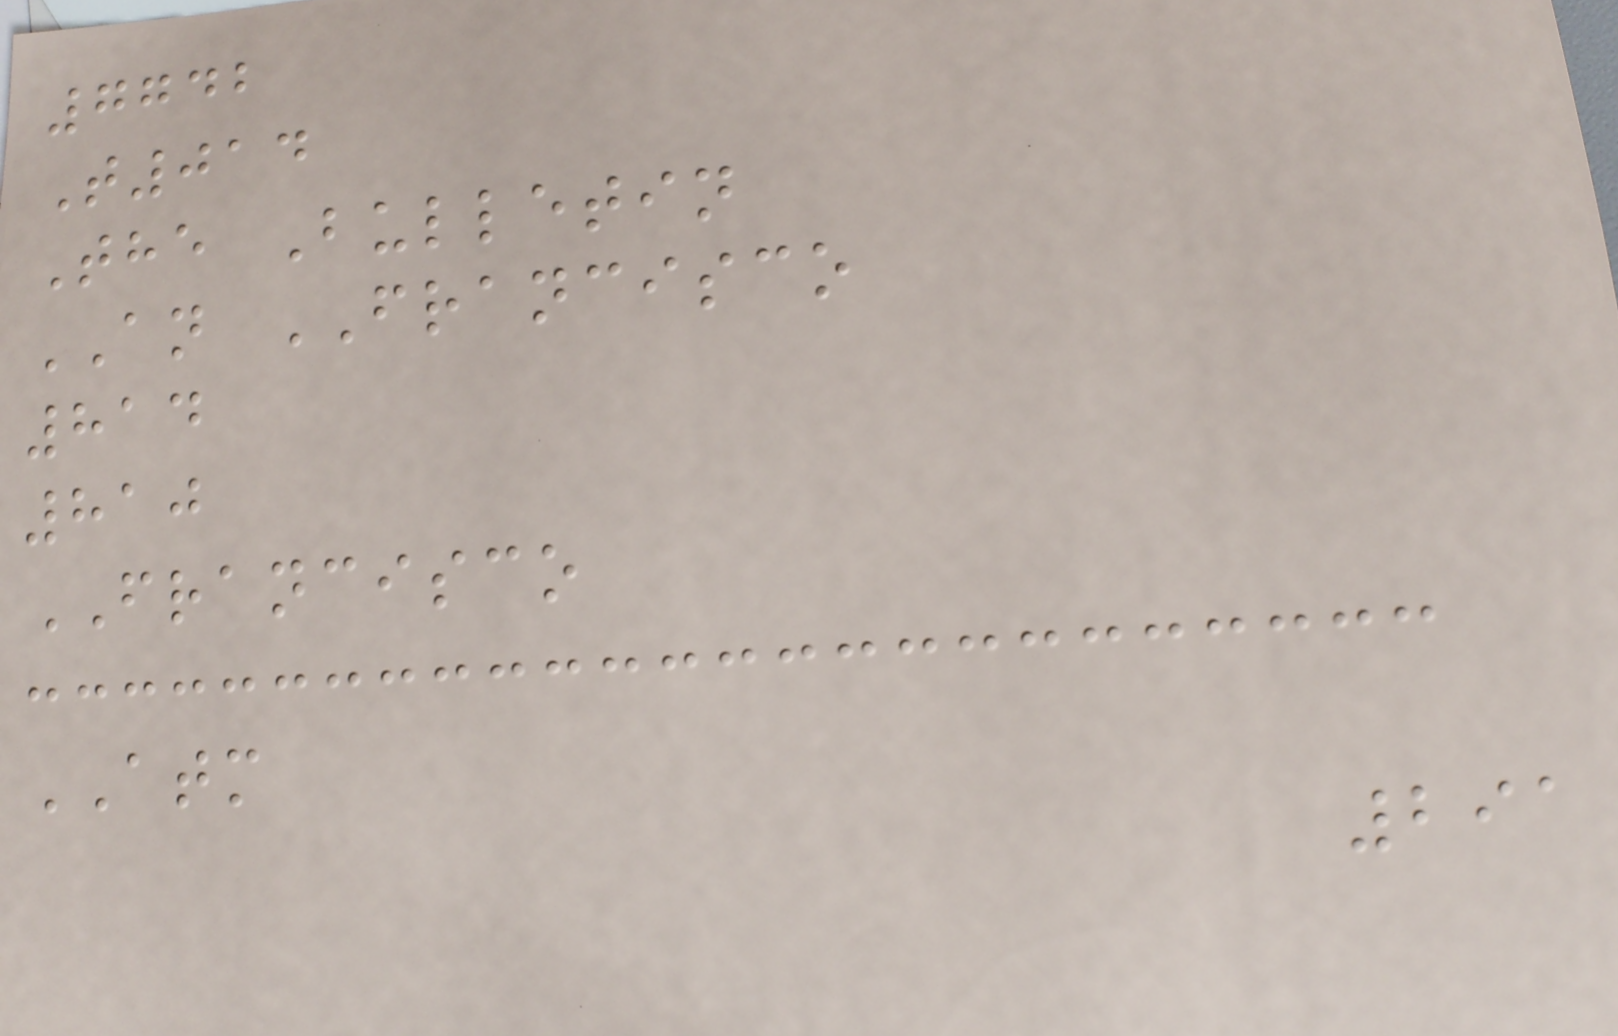7742
T014
The Bulletin
AN FRANCISCO
814
810
FRANCISCO
ATM
291
